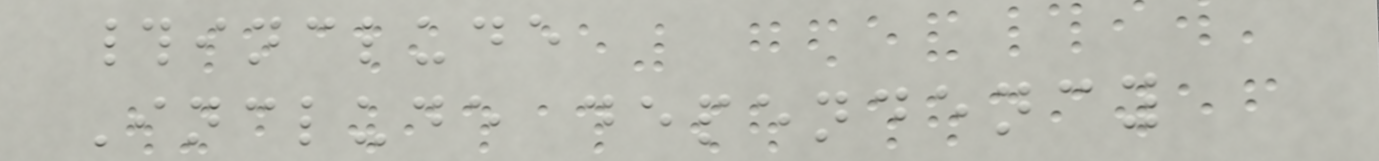#include
Include dependency
